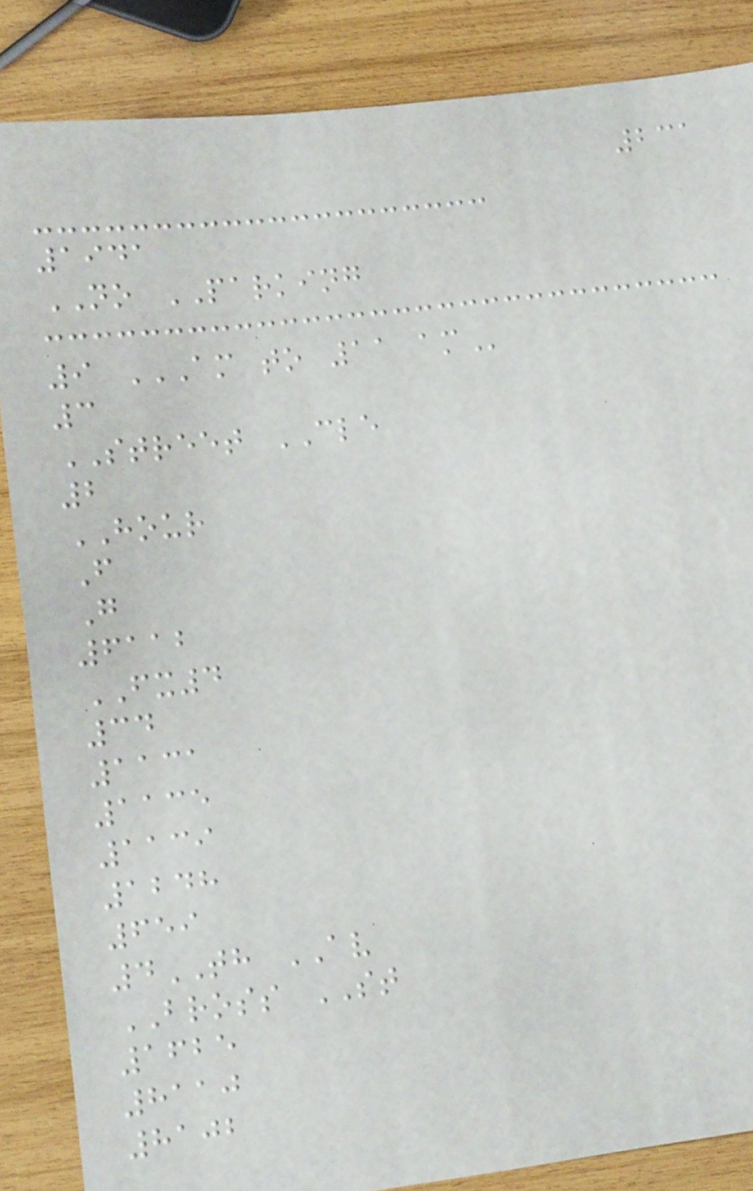231
1941
NO PARKING
9 AM TO 11 AM
3
STREET CLE
2
HOUR
F
G
6112
FX4
34
1131
1135
1139
1248
659
4TH AV
BROSS ST
1625
8110
8102
